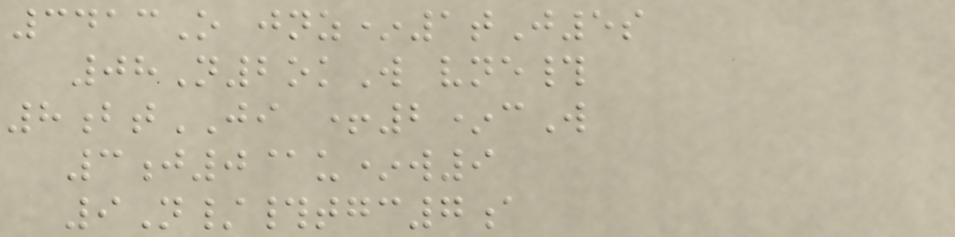3413O jnz*1tJ5s
08N2okW vne#
8btJI +2*cW
3j0@u*w9
9N/#tgc7a
